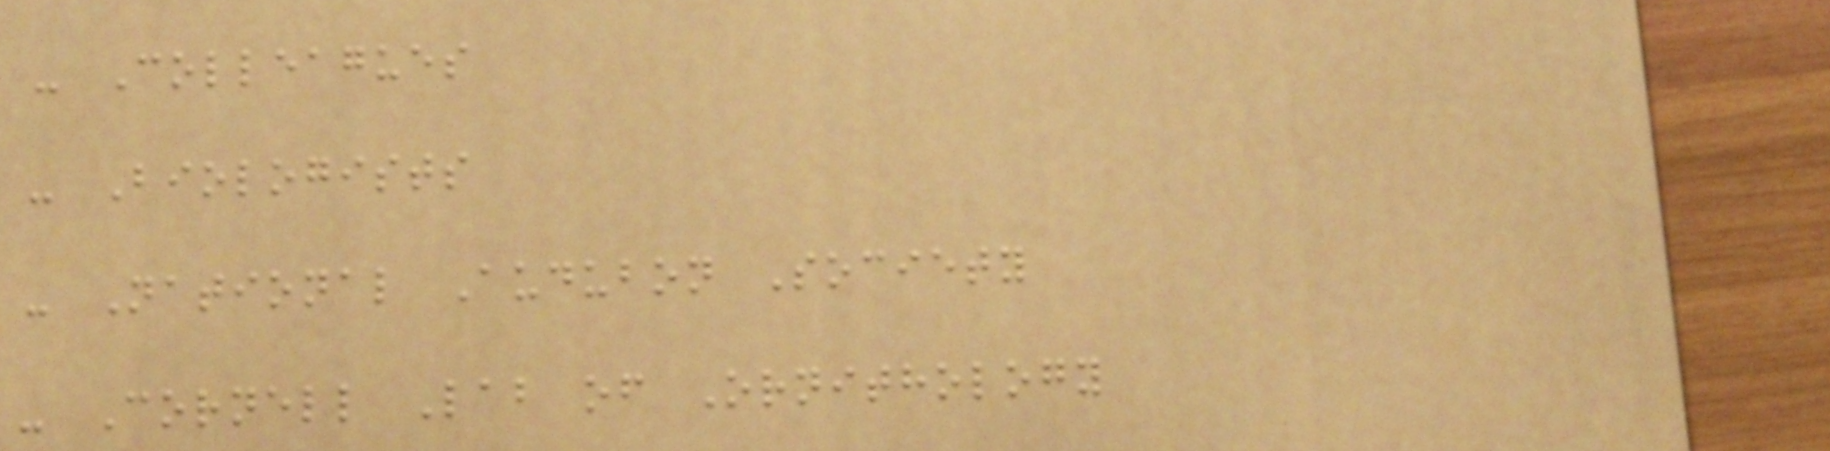- Colleagues
- Biologists
- National Audubon Society
- Cornell Lab of Ornithology
